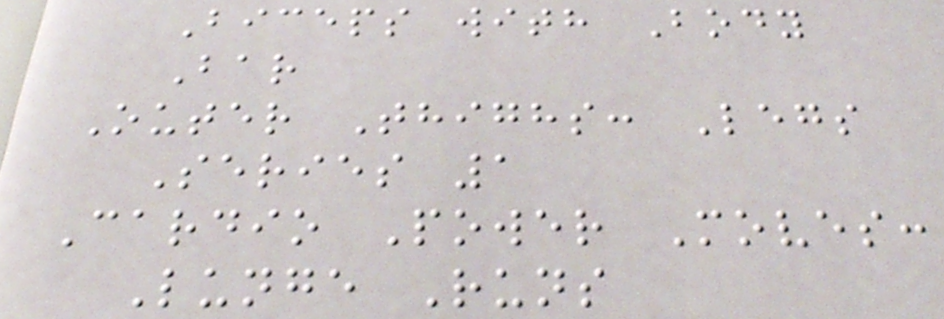Biceps with Body
Bar
Outer Thighs: Legs
Series 1
Cardio Power Moves:
Lunge Runs
